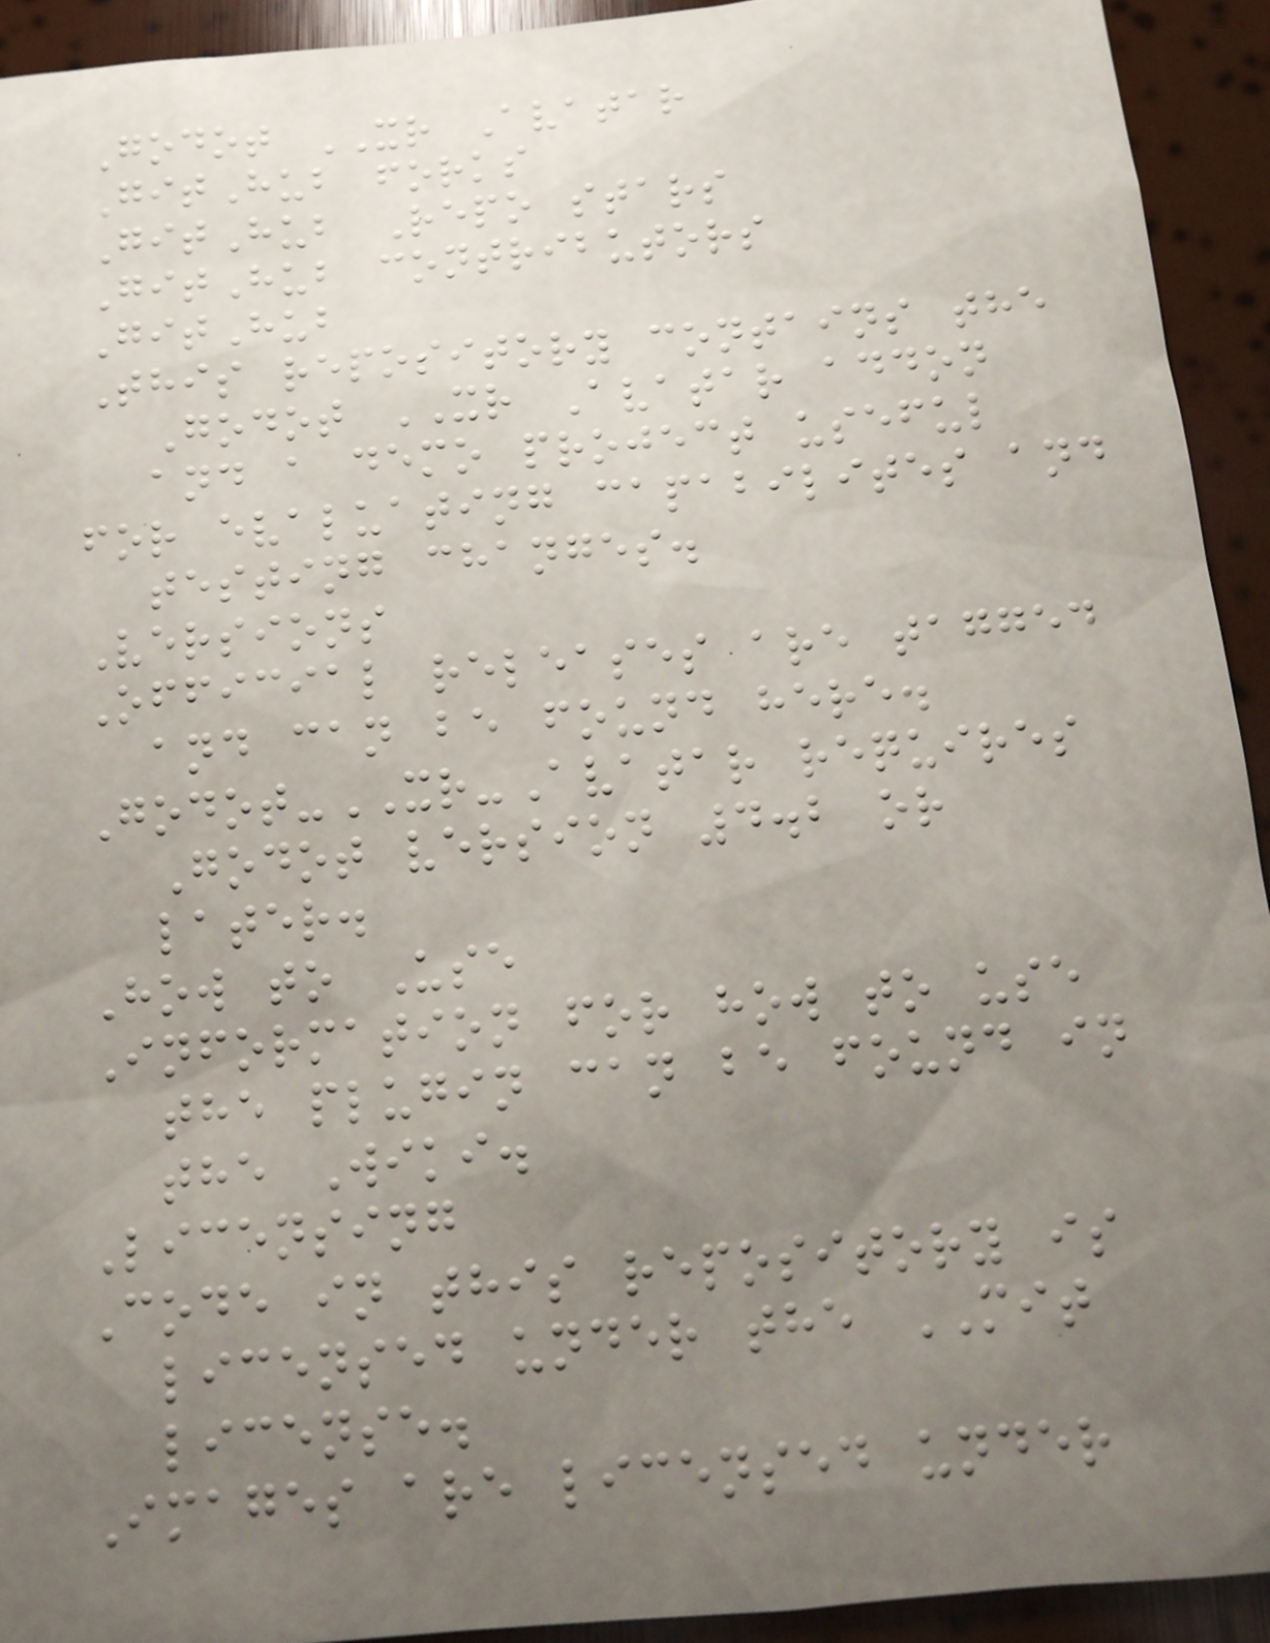Godot XR Avatar
GitHub forks
GitHub Repo stars
GitHub contributors
GitHub
This repository contains the
Godot XR Avatar addon
and a demo project useful
for evaluating capabilites and
testing changes.
Versions
Official releases are tagged
and can be found here.
Godot-XR-Avatar requires
Godot version 4.2 or
later.
How to Use
Information for how to use
the plugin can be found in
the Wiki.
Licensing
Code in this repository is
licensed under the MIT
license.
Images are licensed under
